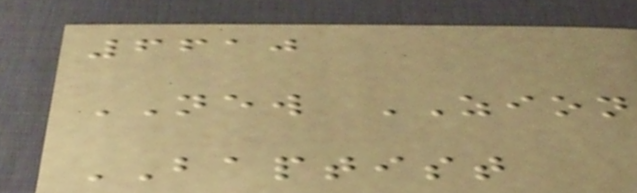6610
NEW ZION
BAPTIST
